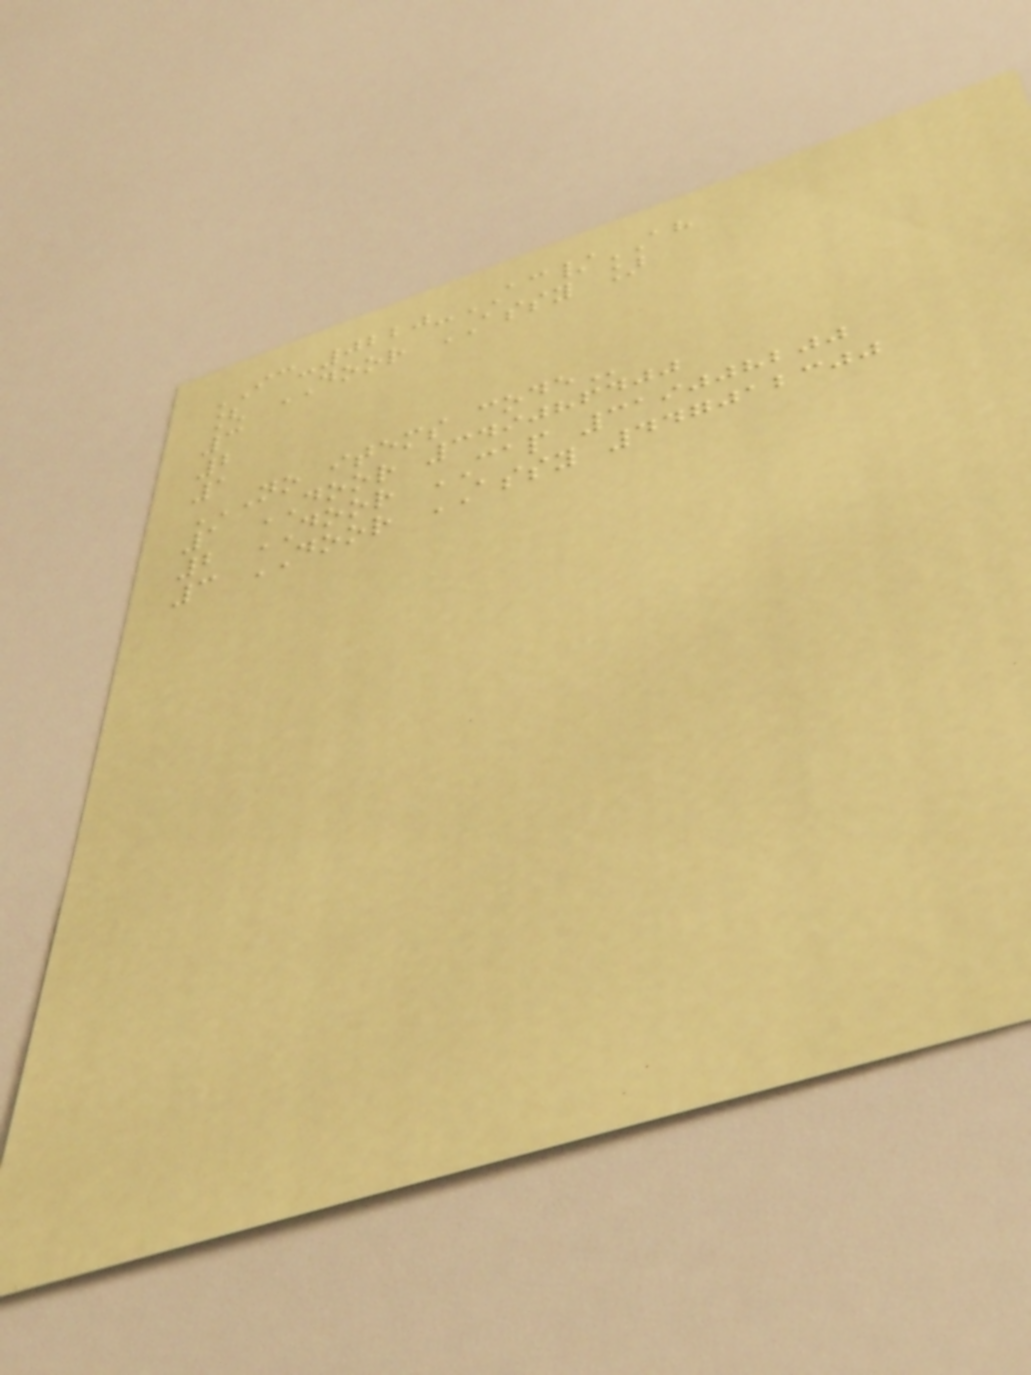IC-0220-AC/AH
[ DOOR ASSY ]
3
2
1
NO ITEMS CODE
1 DOOR 349086400
2 DOOR CAP 319008200
3 DOOR ASSY 447012300
